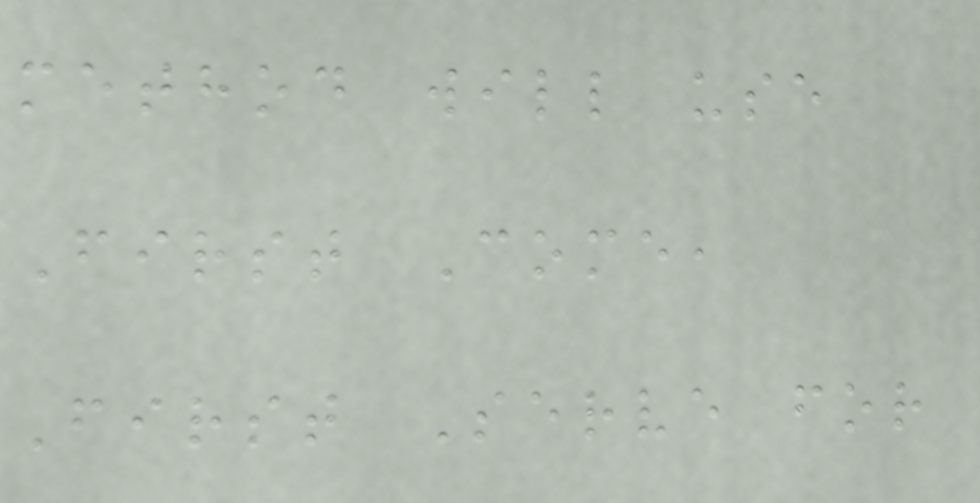method will use
First Come,
First Serve for
